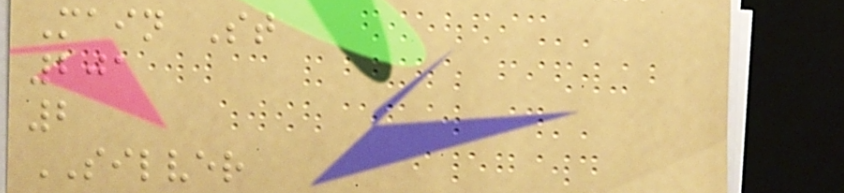Main St
201
2
SILVER
